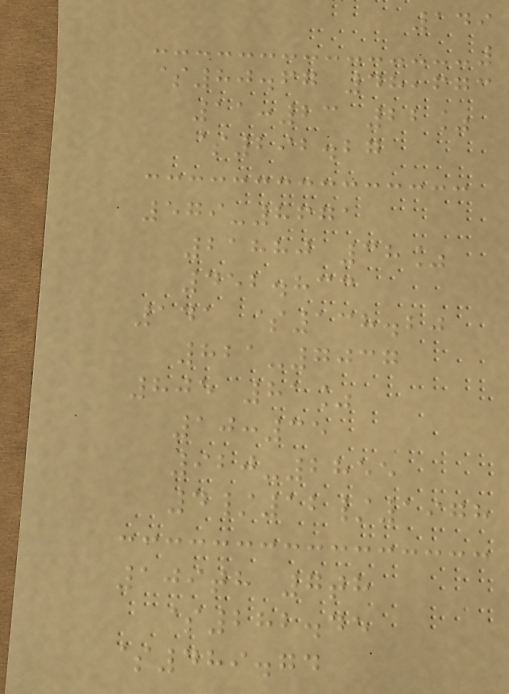149
$80.67 48,673
11:23 22%
$292.27
579-8671
21880 38%
452.833
141 $138.20
821-7037
805 81%
10:35
920-2855
4/12/1978
109th 7th
$282.45
$489.74
